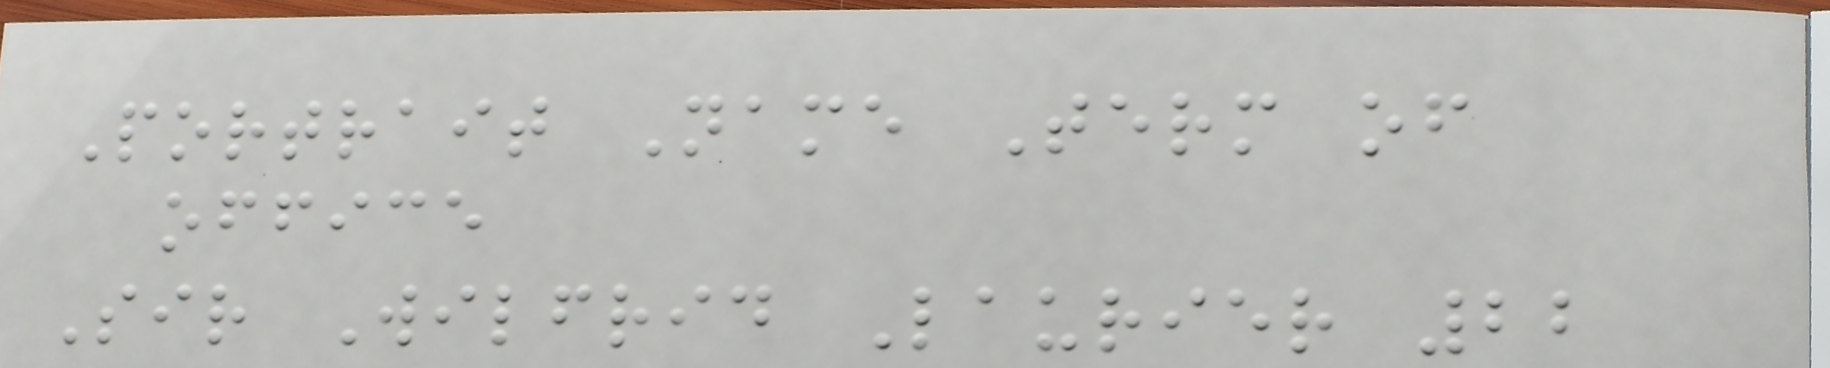Portrait Name Term of
office
Sir Wilfrid Laurier 22
